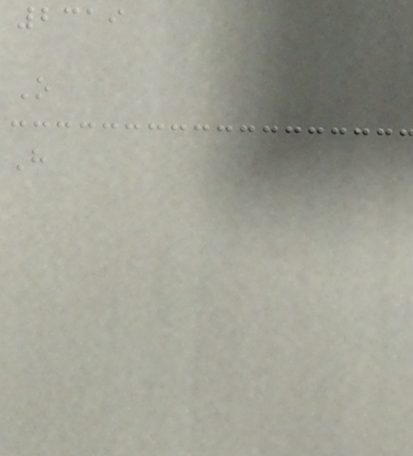2319
O
H
